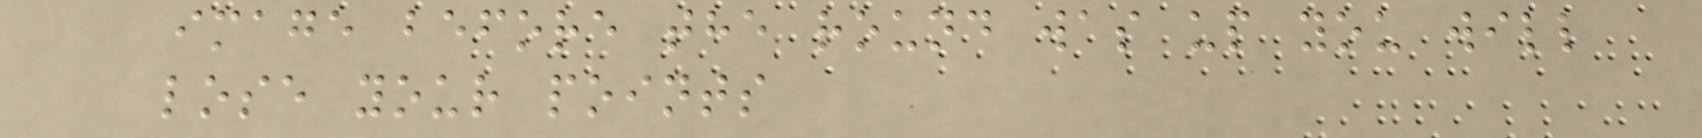image before the round was up you will
lose your points
